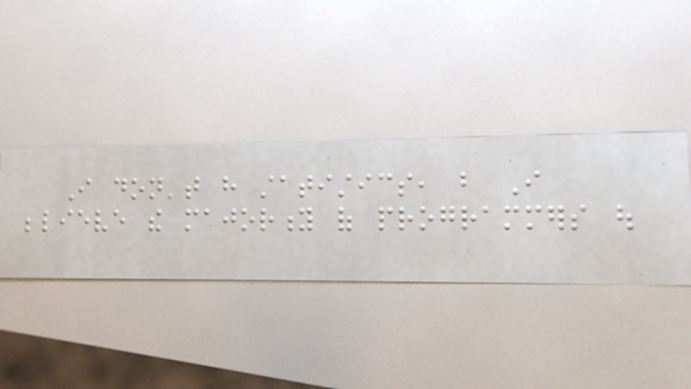I don't have statistics, but I
believe the majority of programmers out
